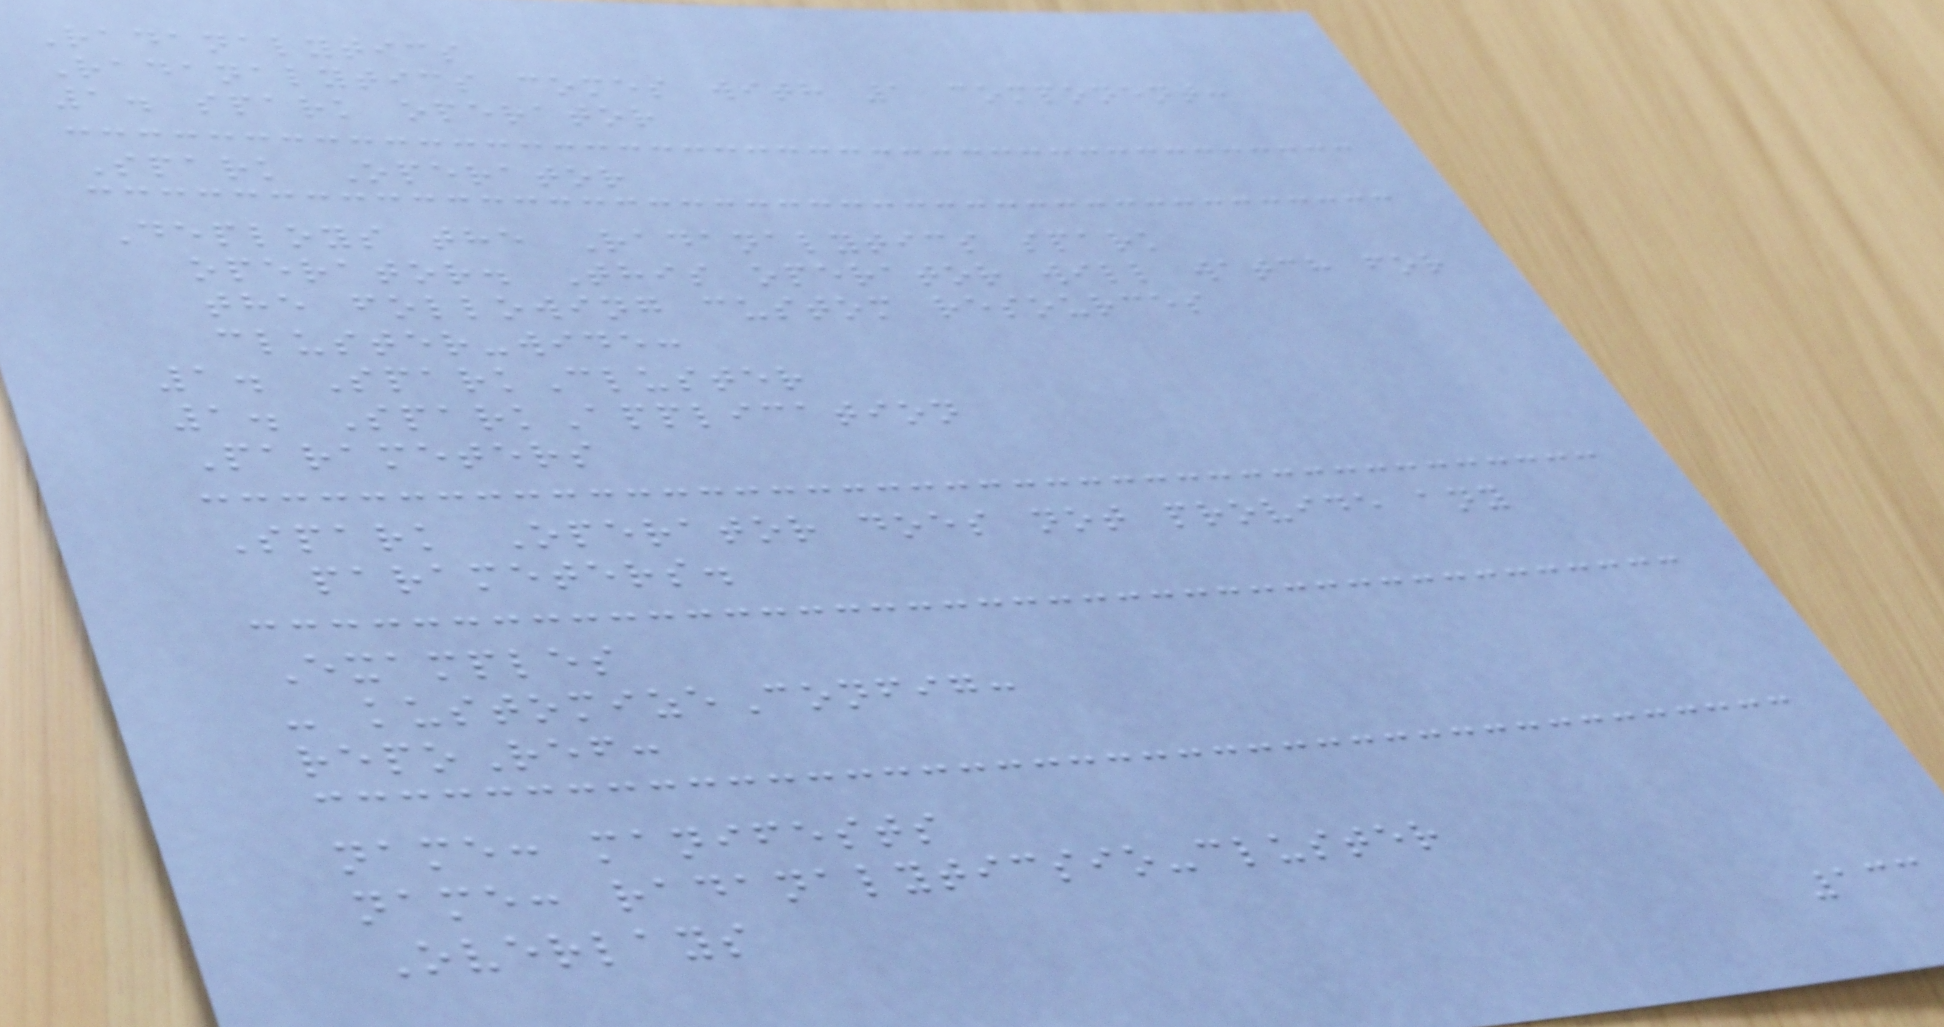Radanalytics
Radanalytics comes with 1 component:
1. spark operator
Spark Operator
Deploys the Radanalytics spark
operator. This operator will watch for
the following custom resources
cluster-wide:
1. SparkCluster
1. SparkApplication
Parameters
Spark Operator does not provide any
parameters.
Examples
- kustomizeConfig:
repoRef:
name: manifests
name: radanalyticsio-cluster
Overlays
133
